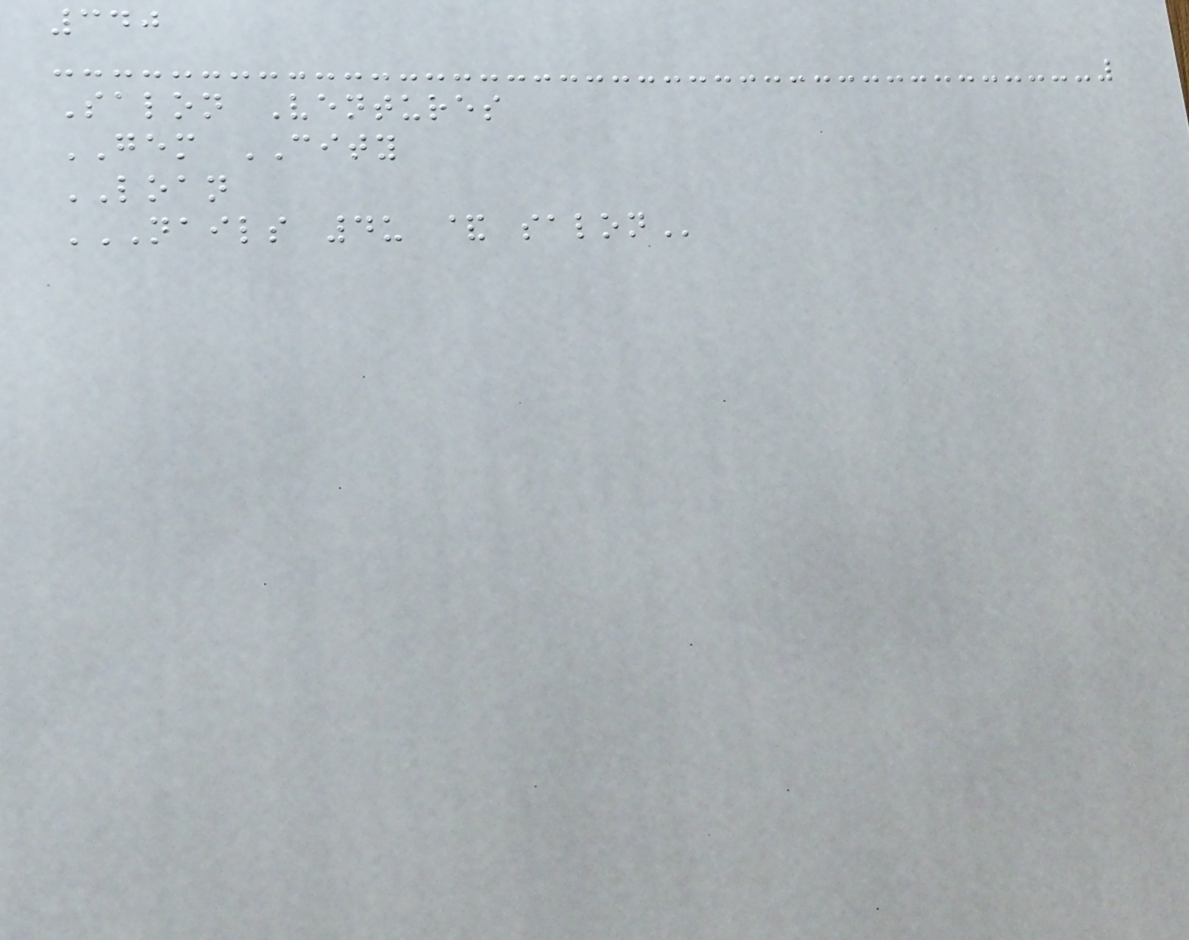340
Salon Ventures
GEM CITY
LOAN
NAILS 4U & SALON
